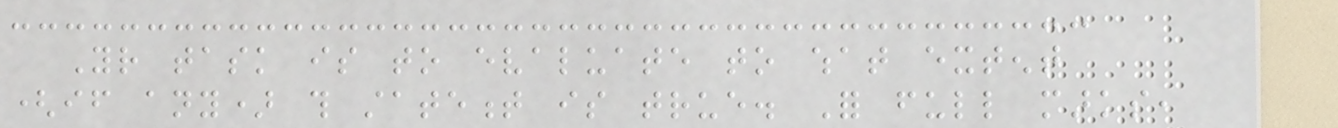Your task is to evaluate to what extent
(if any) this statement is true. For full marks,
